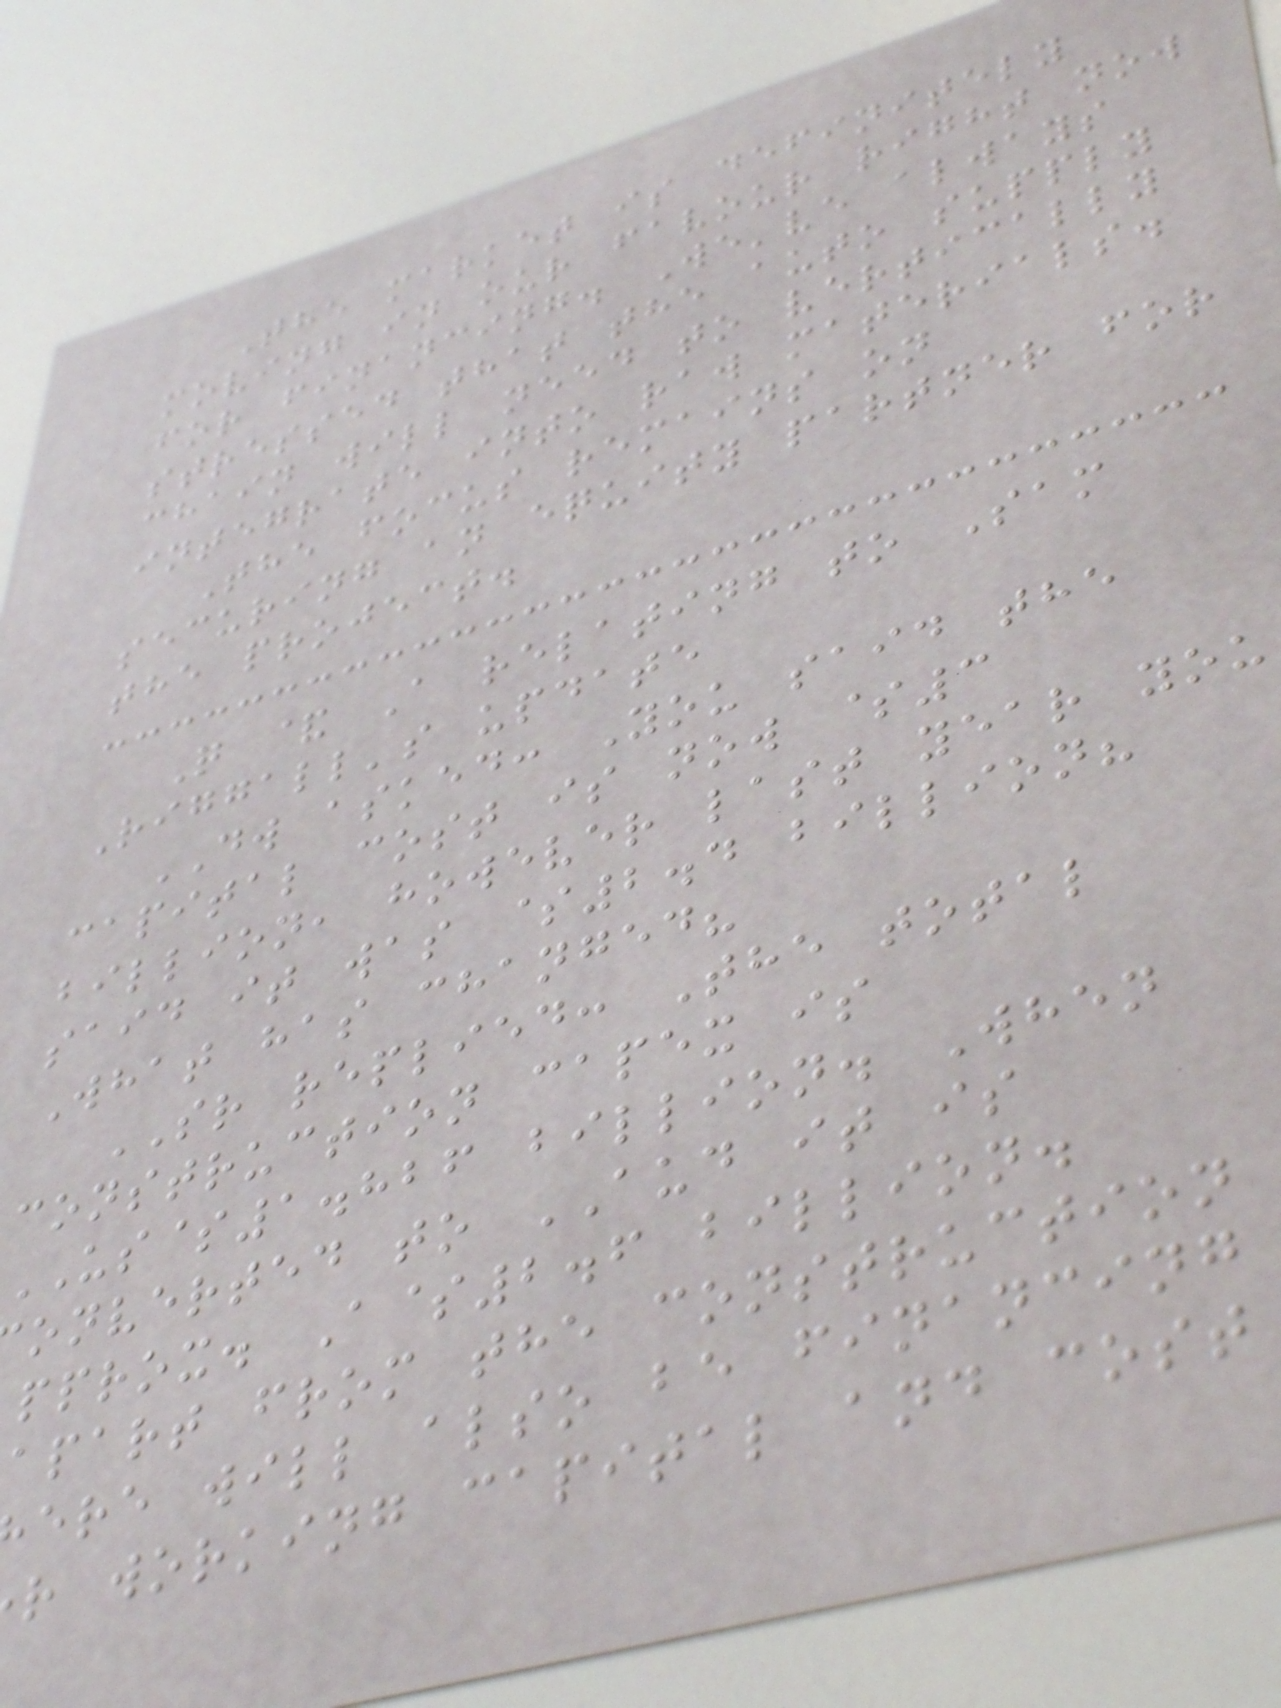The market is definitely
moving in our favour right now
for financing. We've always
stressed that the auto supply
chain will need to vertically
integrate into raw materials.
The focus remains on
securing an equity partner for
the project.
Q & A relating to Sam
Riggall's update
DW asked: You said the
capital cost is now $3
billion, however last year you
said it was $2.4 billion?
What has changed?
SR replied: The total
construction capex is
US$1.826 billion. When
onverted to AUD it is
pprox. A$2.6 billion.
apart from the construction
ere will also be financing
r working capital and cost
